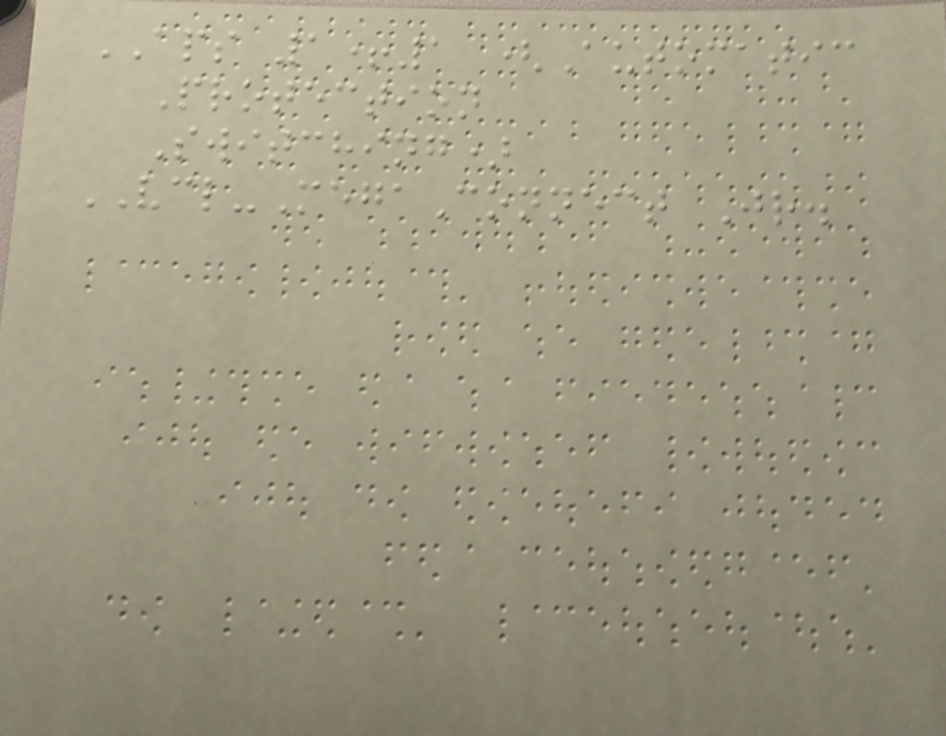APS 1+1 (Automatic
Protection
Switching)
VCL-MegaConnect Jr.
